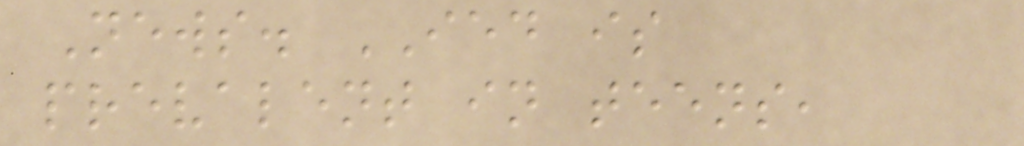News. IED is
prevalent in teens,
